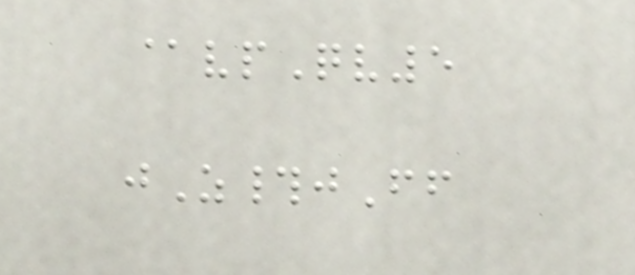@vpQv5
jZ#jFf
